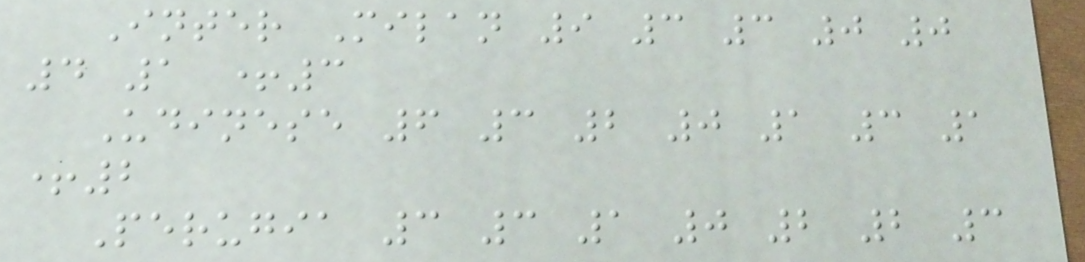Inter Milan 9 3 3 0 0
4 1 +3
Udinese 6 3 2 0 1 3 1
+2
Perugia 3 3 1 0 2 2 3
